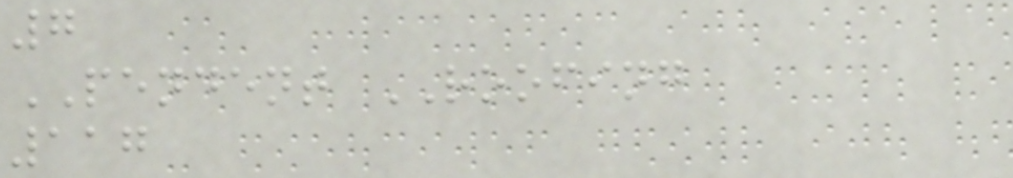7
PENDENT ROOFING
117
